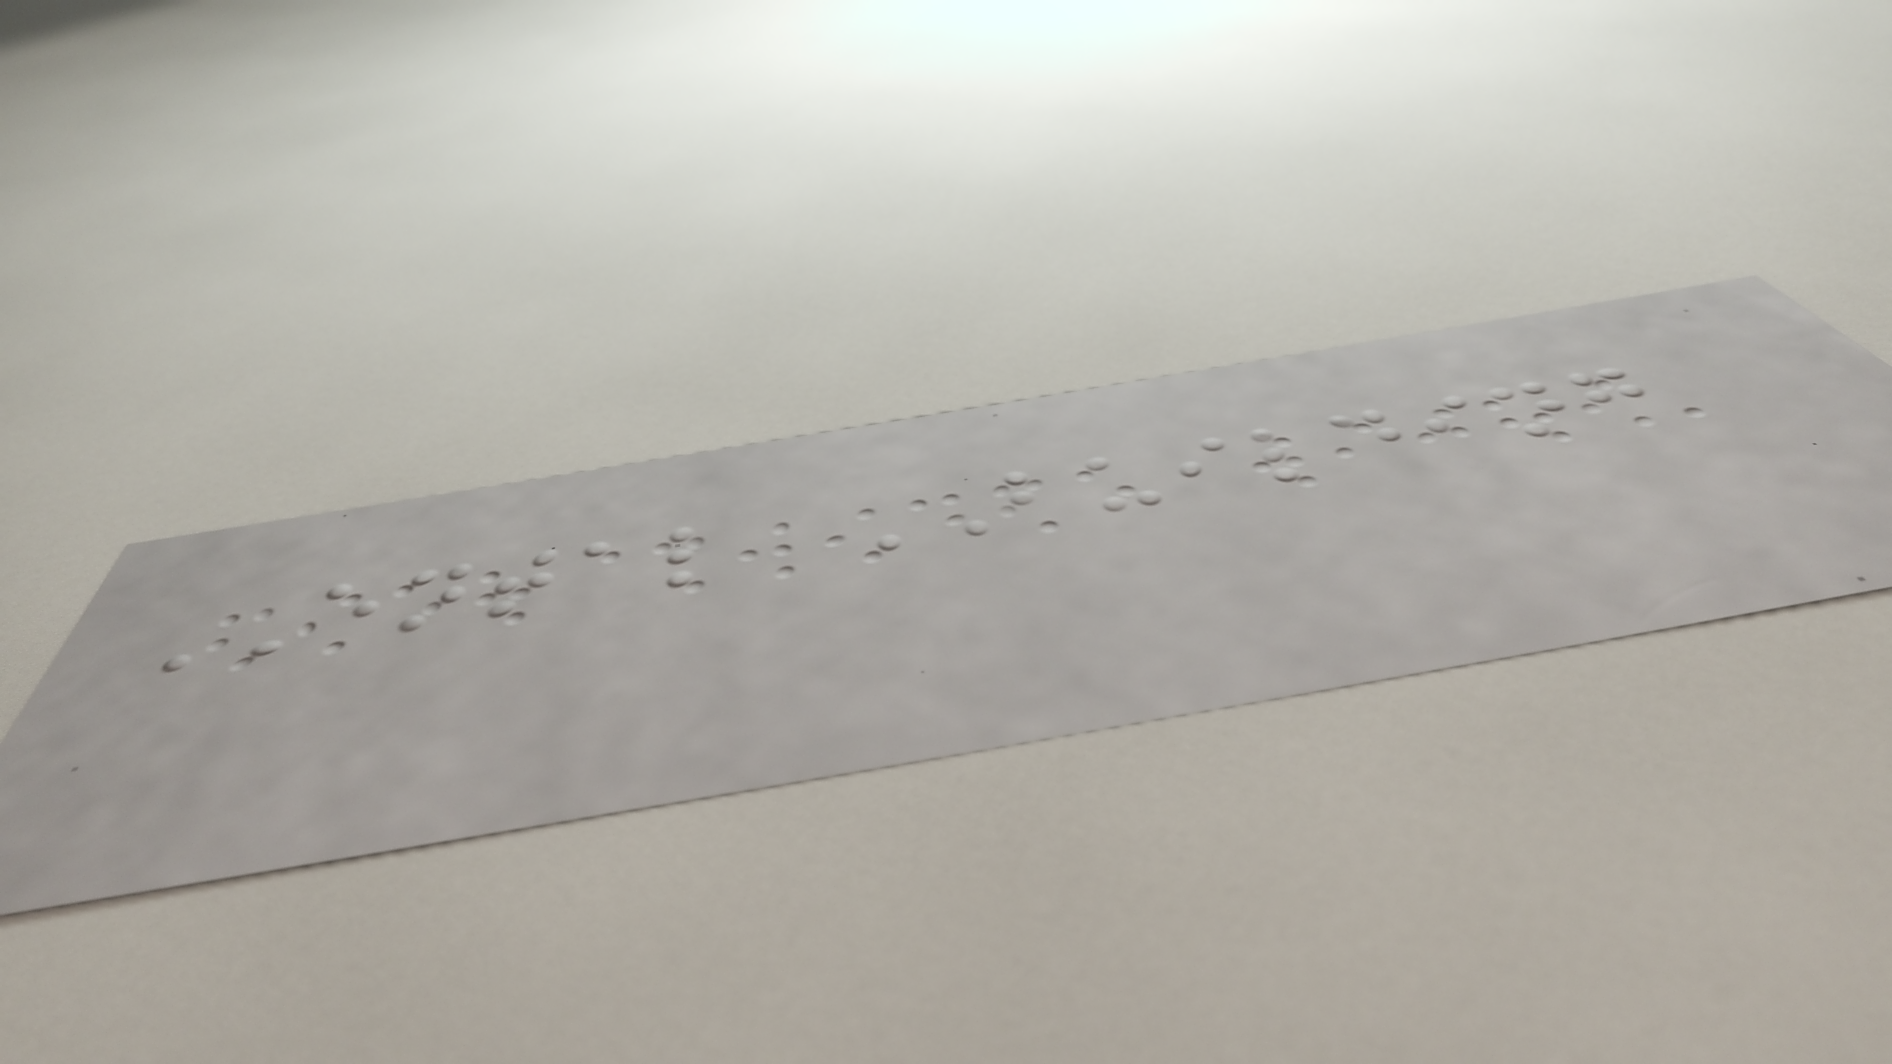ENTAL BUILDING
